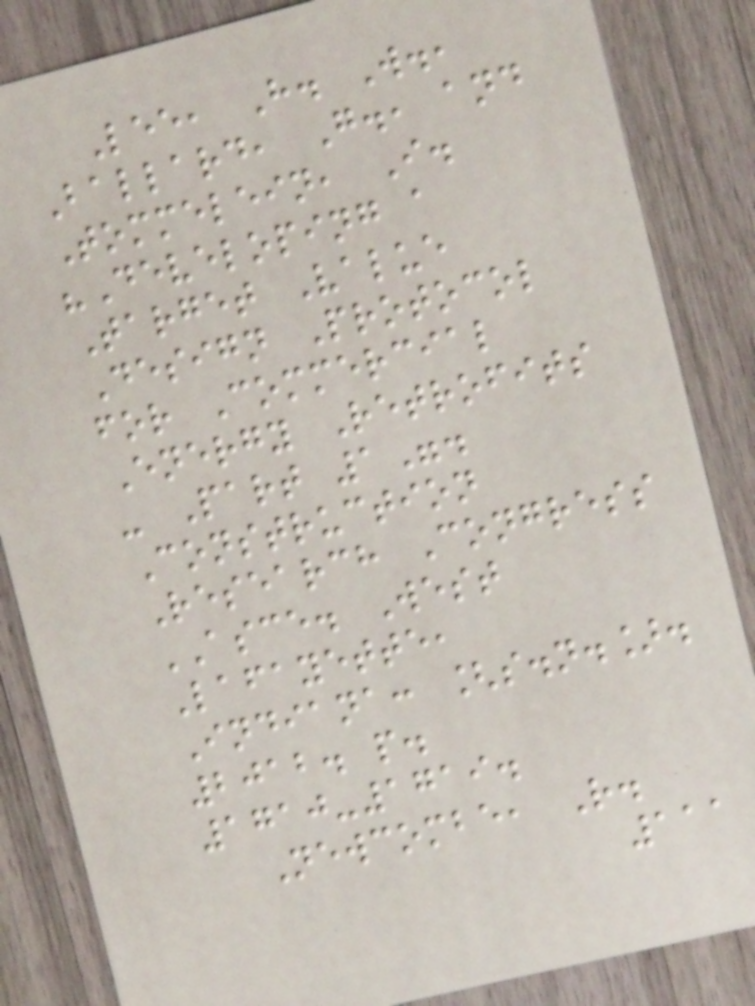Lee, H. W.,
Ballard, G., and
Tommelein, I.
"Developing a
Target Value
Design Protocol
for Commercial
Energy Retrofits
- Part 1".
Construction
Research Congress
ASCE. West
Lafayette,
Indiana: [s.n.].
2012. p.
1710-1719.
Newcombe, R.
111
